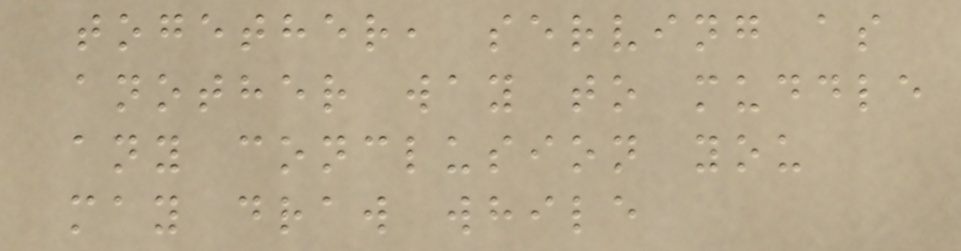together, serving as
another way to muddle
any conclusion you
may draw while
